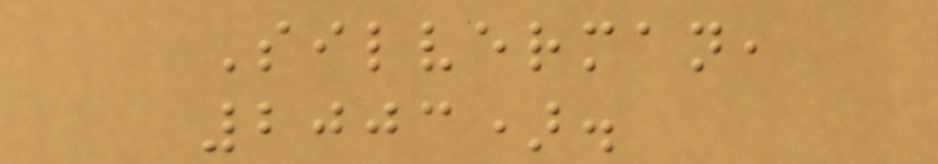Silverman,
2003).
